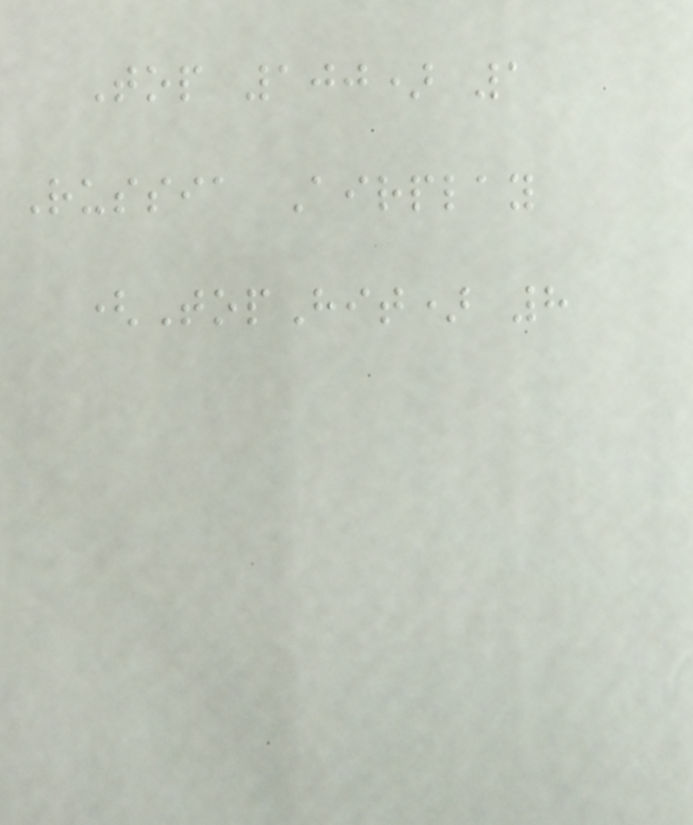Top 100) 1
Russia Airplay
(TopHit) 8
